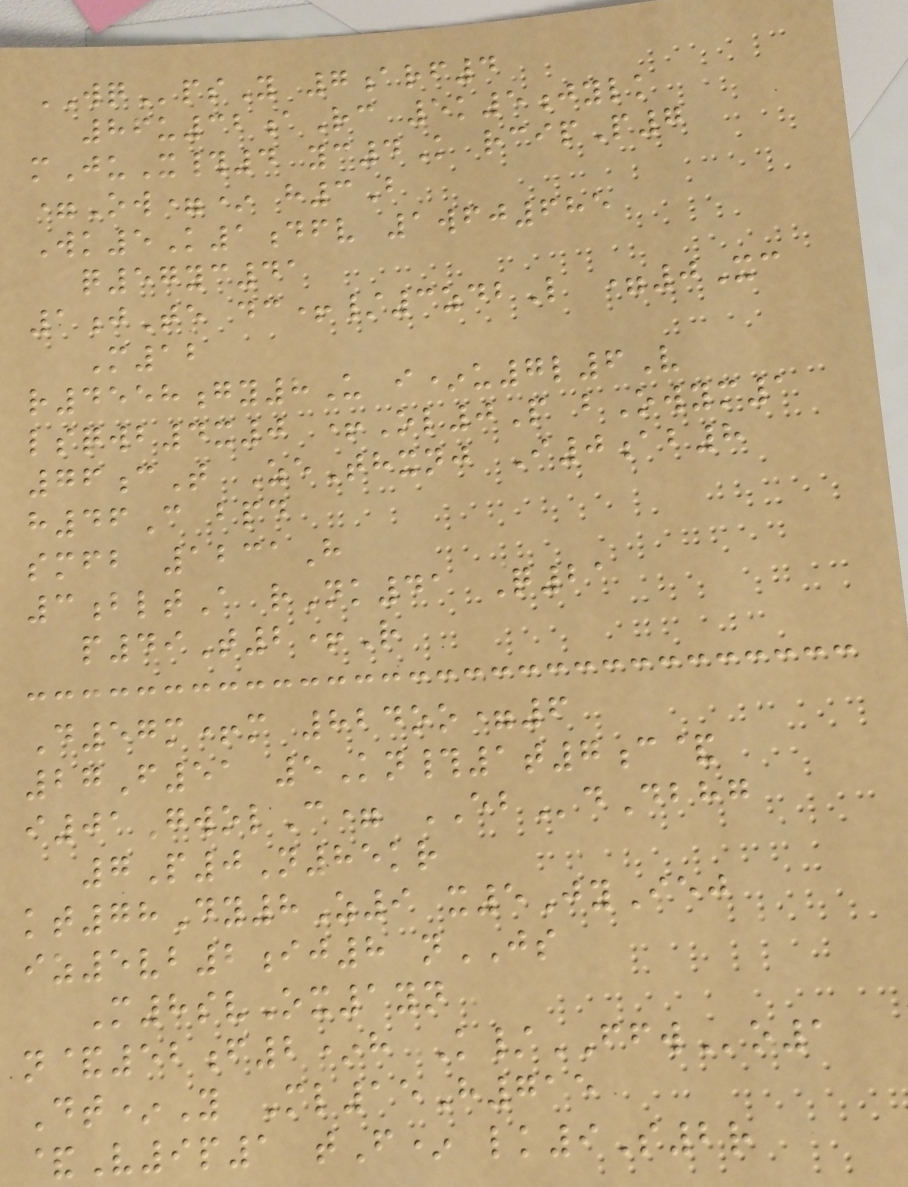WQpsY 7arf4
86u32aRc 5k5jylk
mJuX#4 yc4K rcipP7
=Ow=* h3B
Wk5K1dfv 1wfj685
q57yc41
1jTe dc+/3zdbL =0Xc
M12
r4558gy8U i*u7l6V
lsqwb4x0 +Ol0P bOwym1
76cT ZeThxnj I0ab8
h46C bpd
smfb 1231H
3bltA rNk41 Q21
p49T2+R
D57m+m 824oo=6
27F51 5Kn#1t7c&
i01GwolC= EBdDbhg
7P0N85kr
kt78Dy8Z9 x5JyIej
iz5vb2ij8 nJS
M8svOx1yn
n&52f2*h K/FFWo1
Dt*Y Ml15H715
&V9p1 tF* lk9S2r
